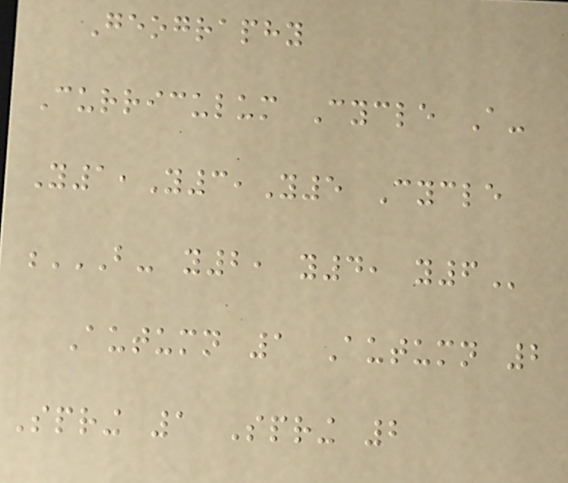Geography
Curriculum Cycle A-
Y1,Y3,Y5 Cycle
B- Y2, Y4, Y6
Autumn 1 Autumn 2
Spring 1 Spring 2
